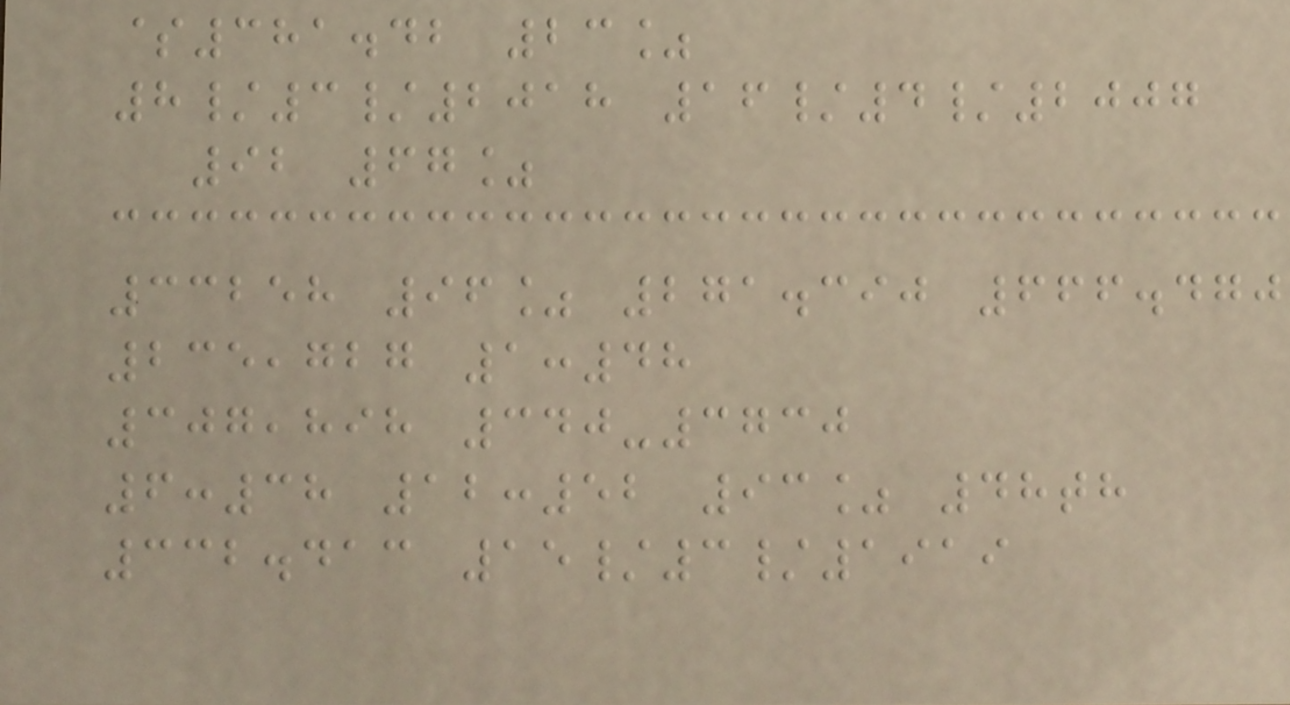$381.42 23%
8/3/2018 16/4/2007
92 67%
33258 96% 271.390 666.470
235,727 1:48
307,898 340-3730
6:38 12:52 93% 48th
332.413 15/3/1919
